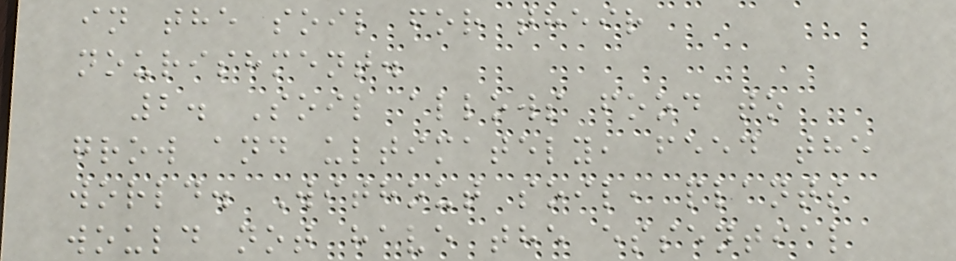in the soil for their
nourishment.
2. Soil allows food to
grow and ultimately, feed the
world. Without soil, plants
would not have the essential
